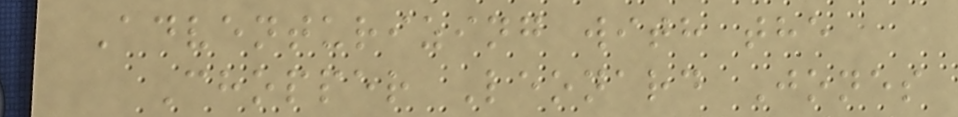Adventurizing with the
Chopper Leonard Jones
